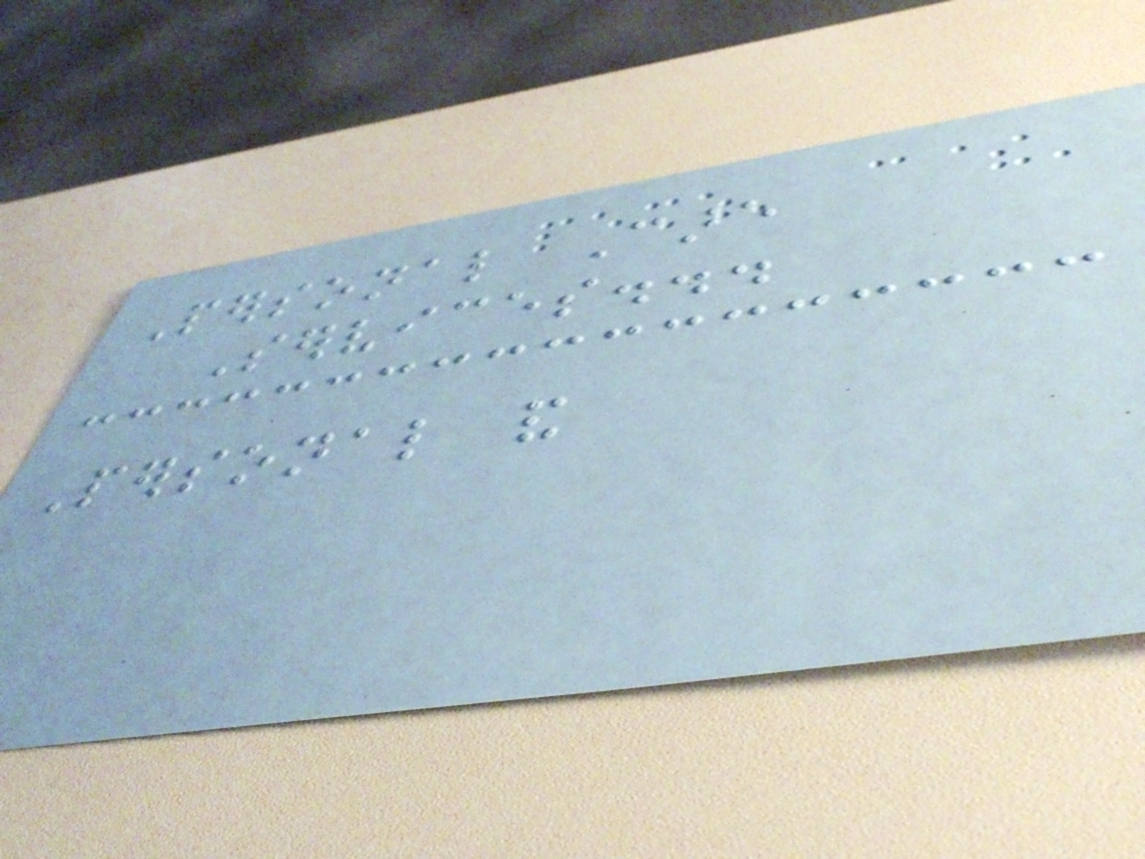Personal Care
Services...
Personal and
